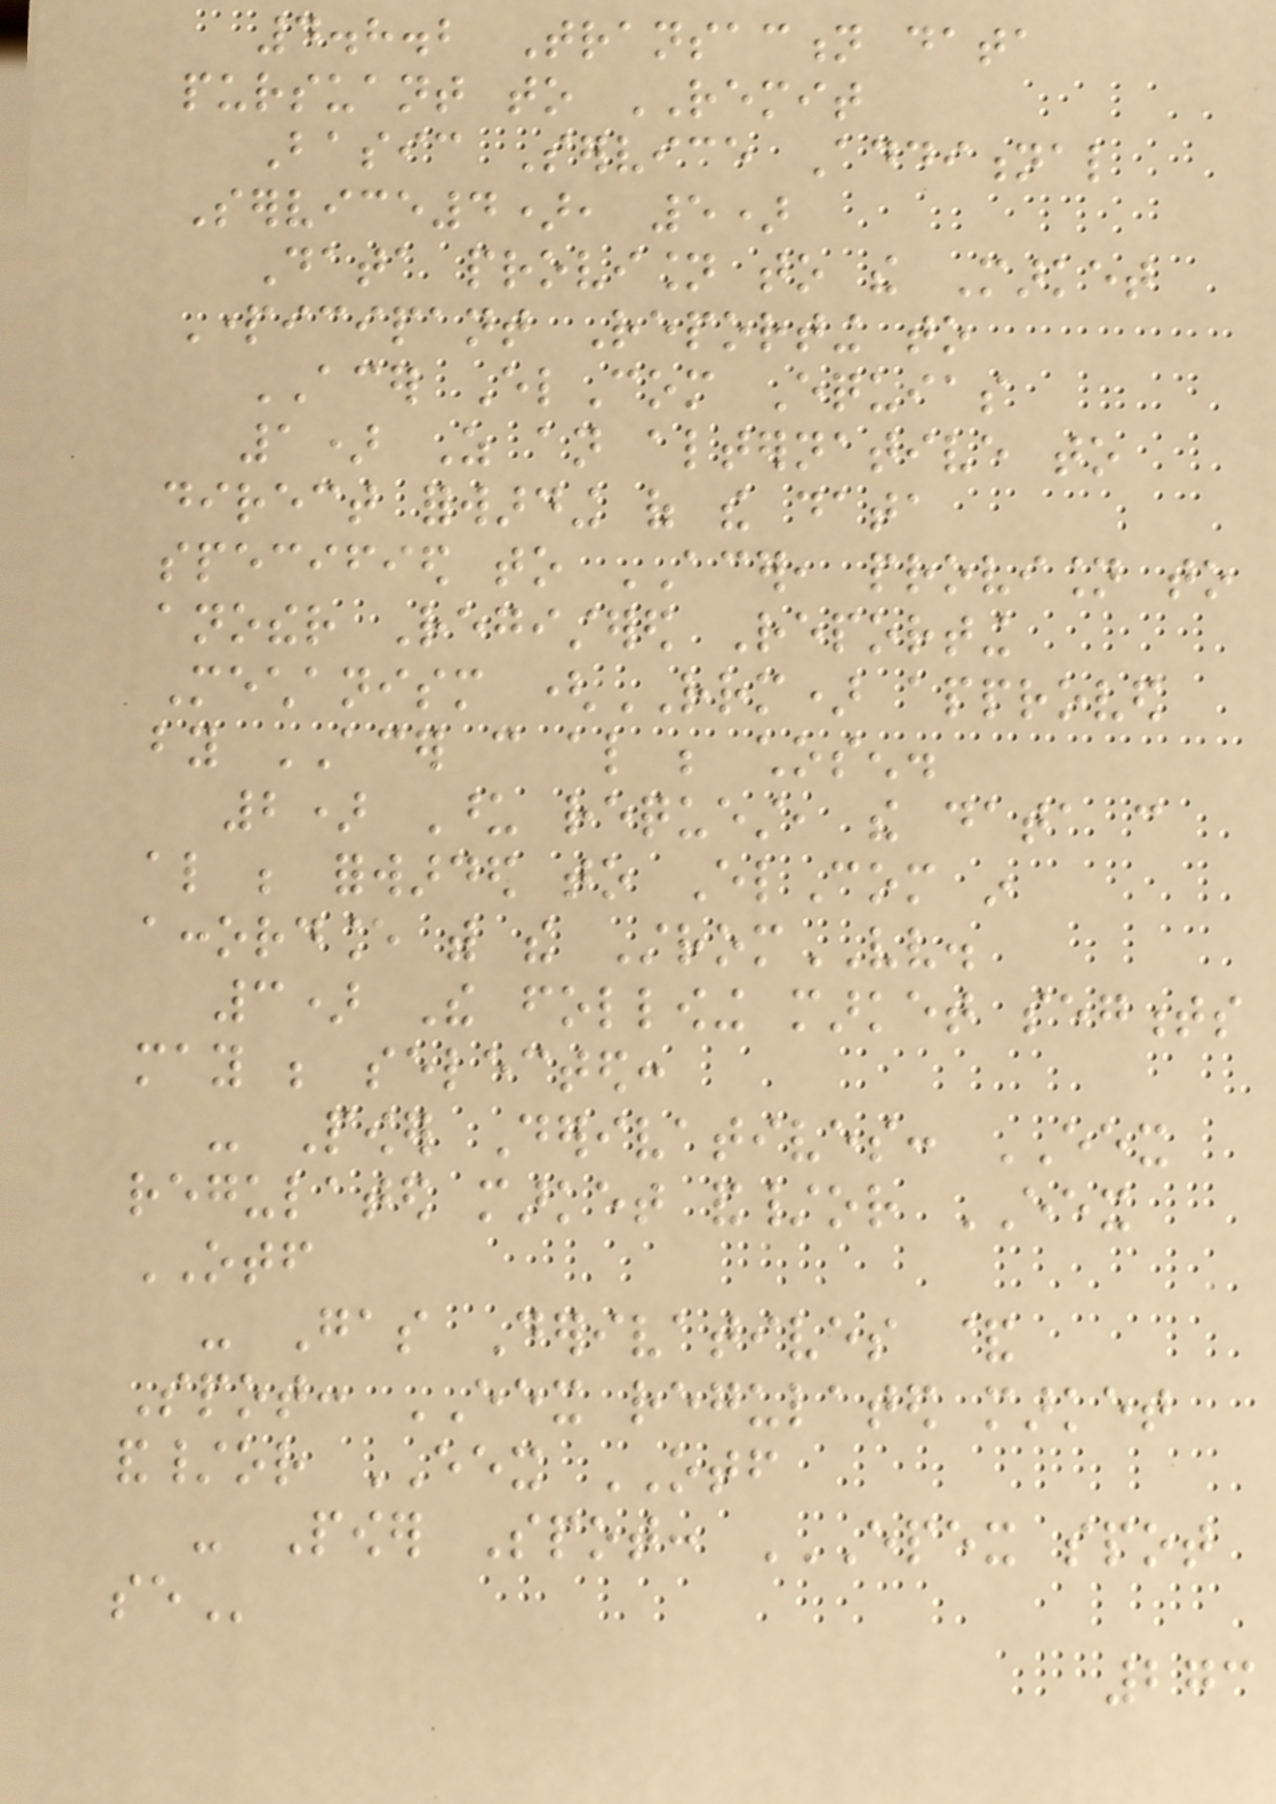4.8.2 Transaction data
pursuant to REMIT
Basic Service Additional
Service4), 5)
Data provision to the Market
Participant Reporting to
ACER ElCom Equias
1) As an alternative to
direct forwarding of the data
specified to ACER, provision to
another Registered Reporting
Mechanism (RRM) approved
by ACER can also be chosen.
2) Upon request, the data can
also be forwarded to ElCom in
accordance with the StromVV.
3) The following market segments
may be selected:
- Power Derivatives: EEX
regulated market and/or EEX
OTF
- Gas Derivatives &
Spot: EEX regulated market
and/or EEX OTF
- Power Spot: EPEX SPOT
SE
273
